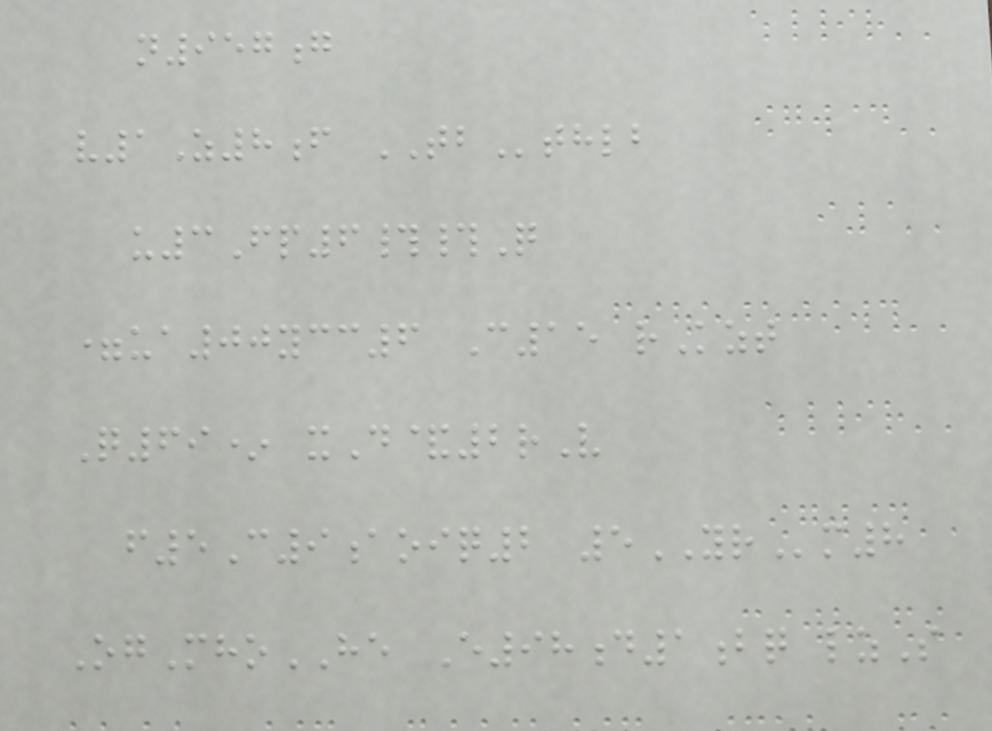n957g
v1Z8f TBthlb
u3Fp6##Q
=ua00ycc6 C15 rKzt
Q69* xD&2rV
f5C9aoiq2 5YRm8
OgMhoHE E98d1bq lzS
